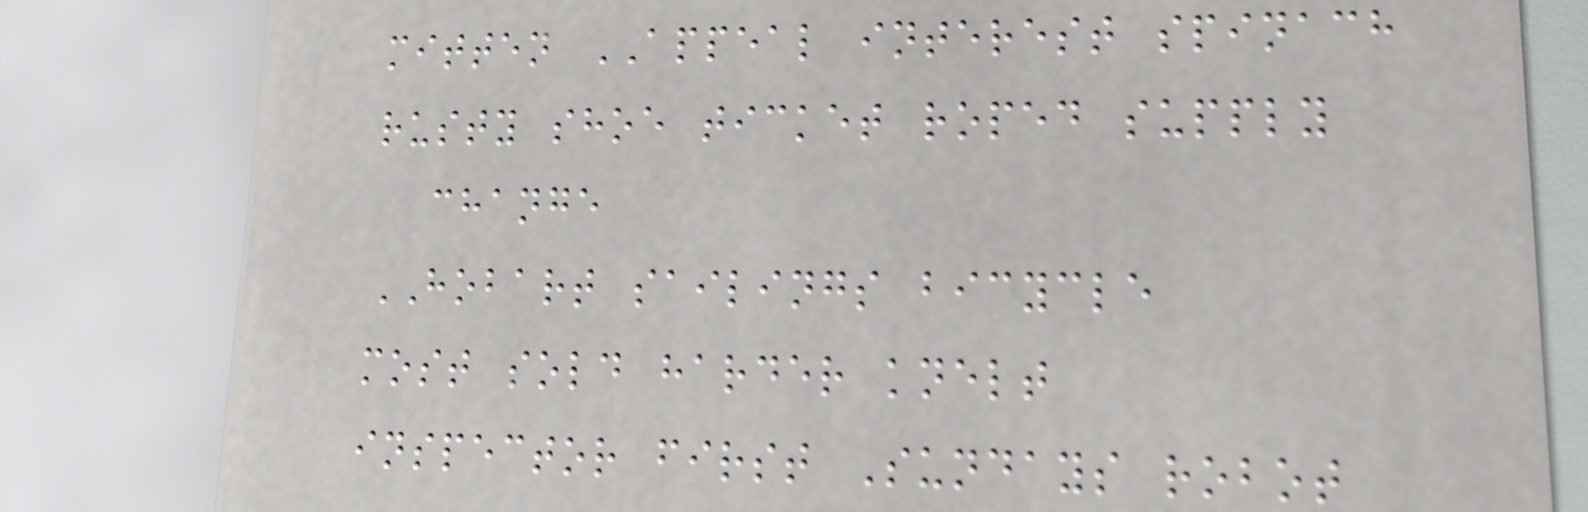mitten APPEAL interest spinach
rusty shoe ticket roped supply
change
HOBART sailings bicycle
most sold harder knelt
inspector first Sundays robot
